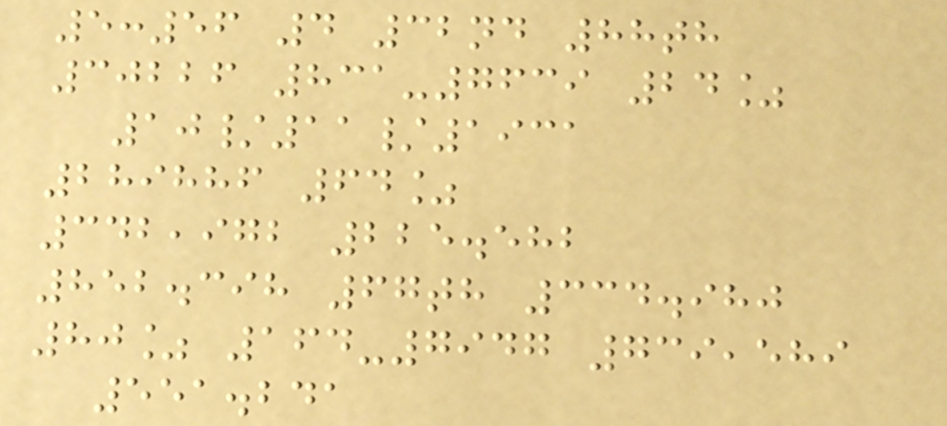5:56 4 32nd 88th
30226 831-7639 24%
10/11/1931
289886 64%
342,972 225.582
852.398 67th 334.980
80% 164-7947 739,589
551.241
